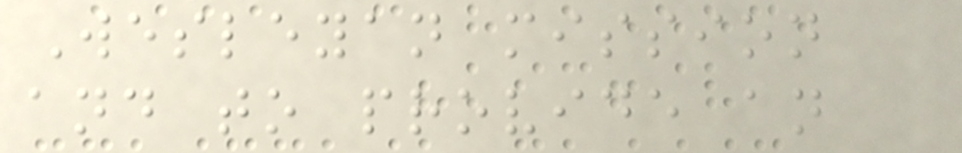Wesleyan mission
and to provide an
